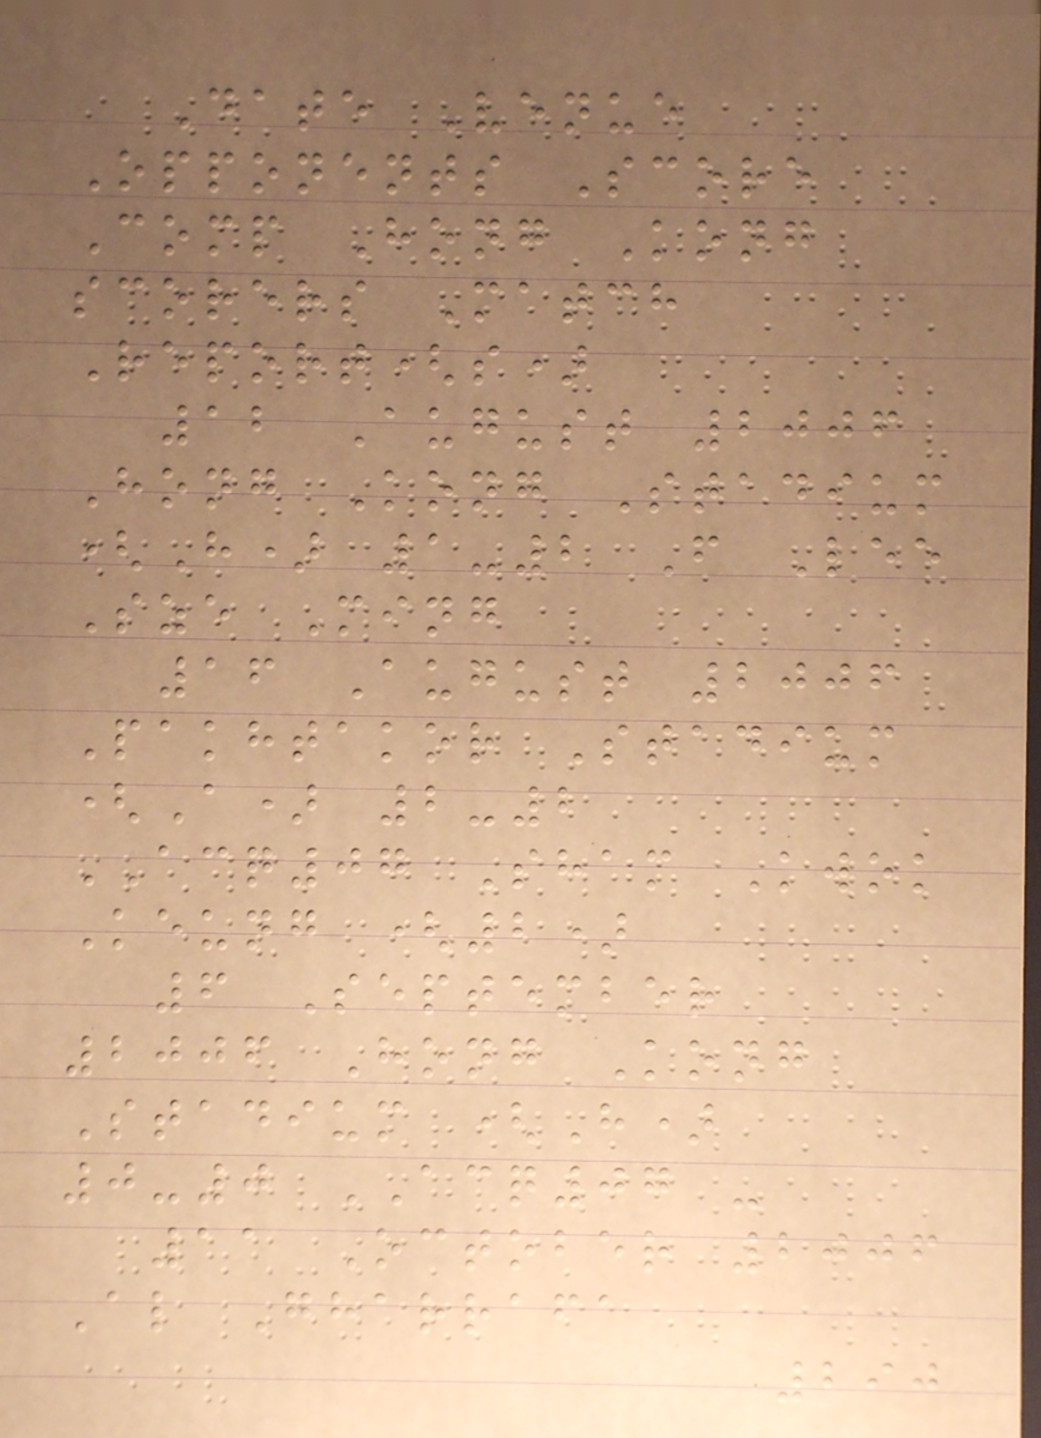Date Venue
Opponents Score
Comp Hong Kong
scorers Match
Report(s)
12 August 2006
Hong Kong Stadium
(H) 1-2 F Lee
Sze Ming
16 August 2006
Pakhtakor Stadium
(A) 2-2
ACQ07 Sham Kwok
Keung (2)
6 September
2006 Hong Kong
Stadium (H)
0-0 ACQ07 -
11 October 2006
Al Gharrafa
290
